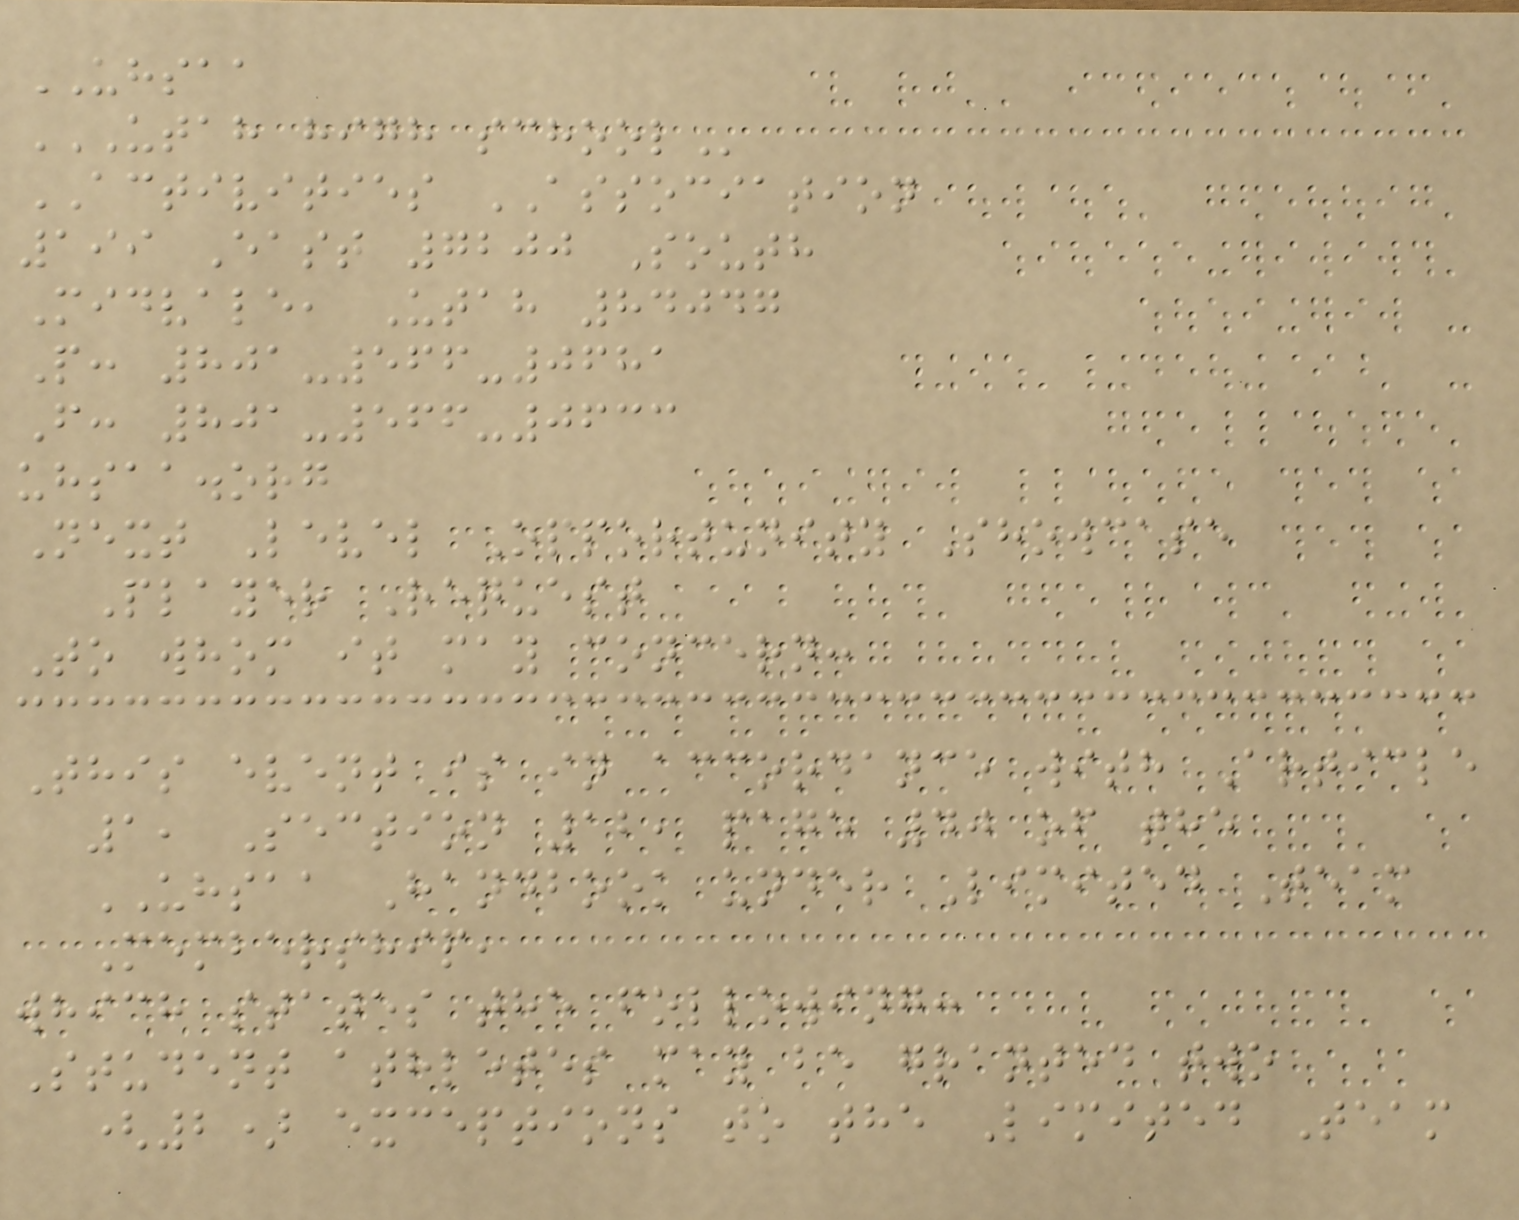UHSAA
UTAH HIGH SCHOOL
ACTIVITIES ASSOCIATION
199 East 7200 South
Midvale, Utah 84047
P: 801-566-0681
F: 801-566-0633
uhsaa.org
Next Level Opportunity Showcase
Player Request
To whom it may concern:
This event is in accordance with Article
1, Section 12, page 40 of the
UHSAA Handbook under Limited Team
Membership,
which states the following:
Student athletes may be granted two
(2) exceptions to the Limited Team
